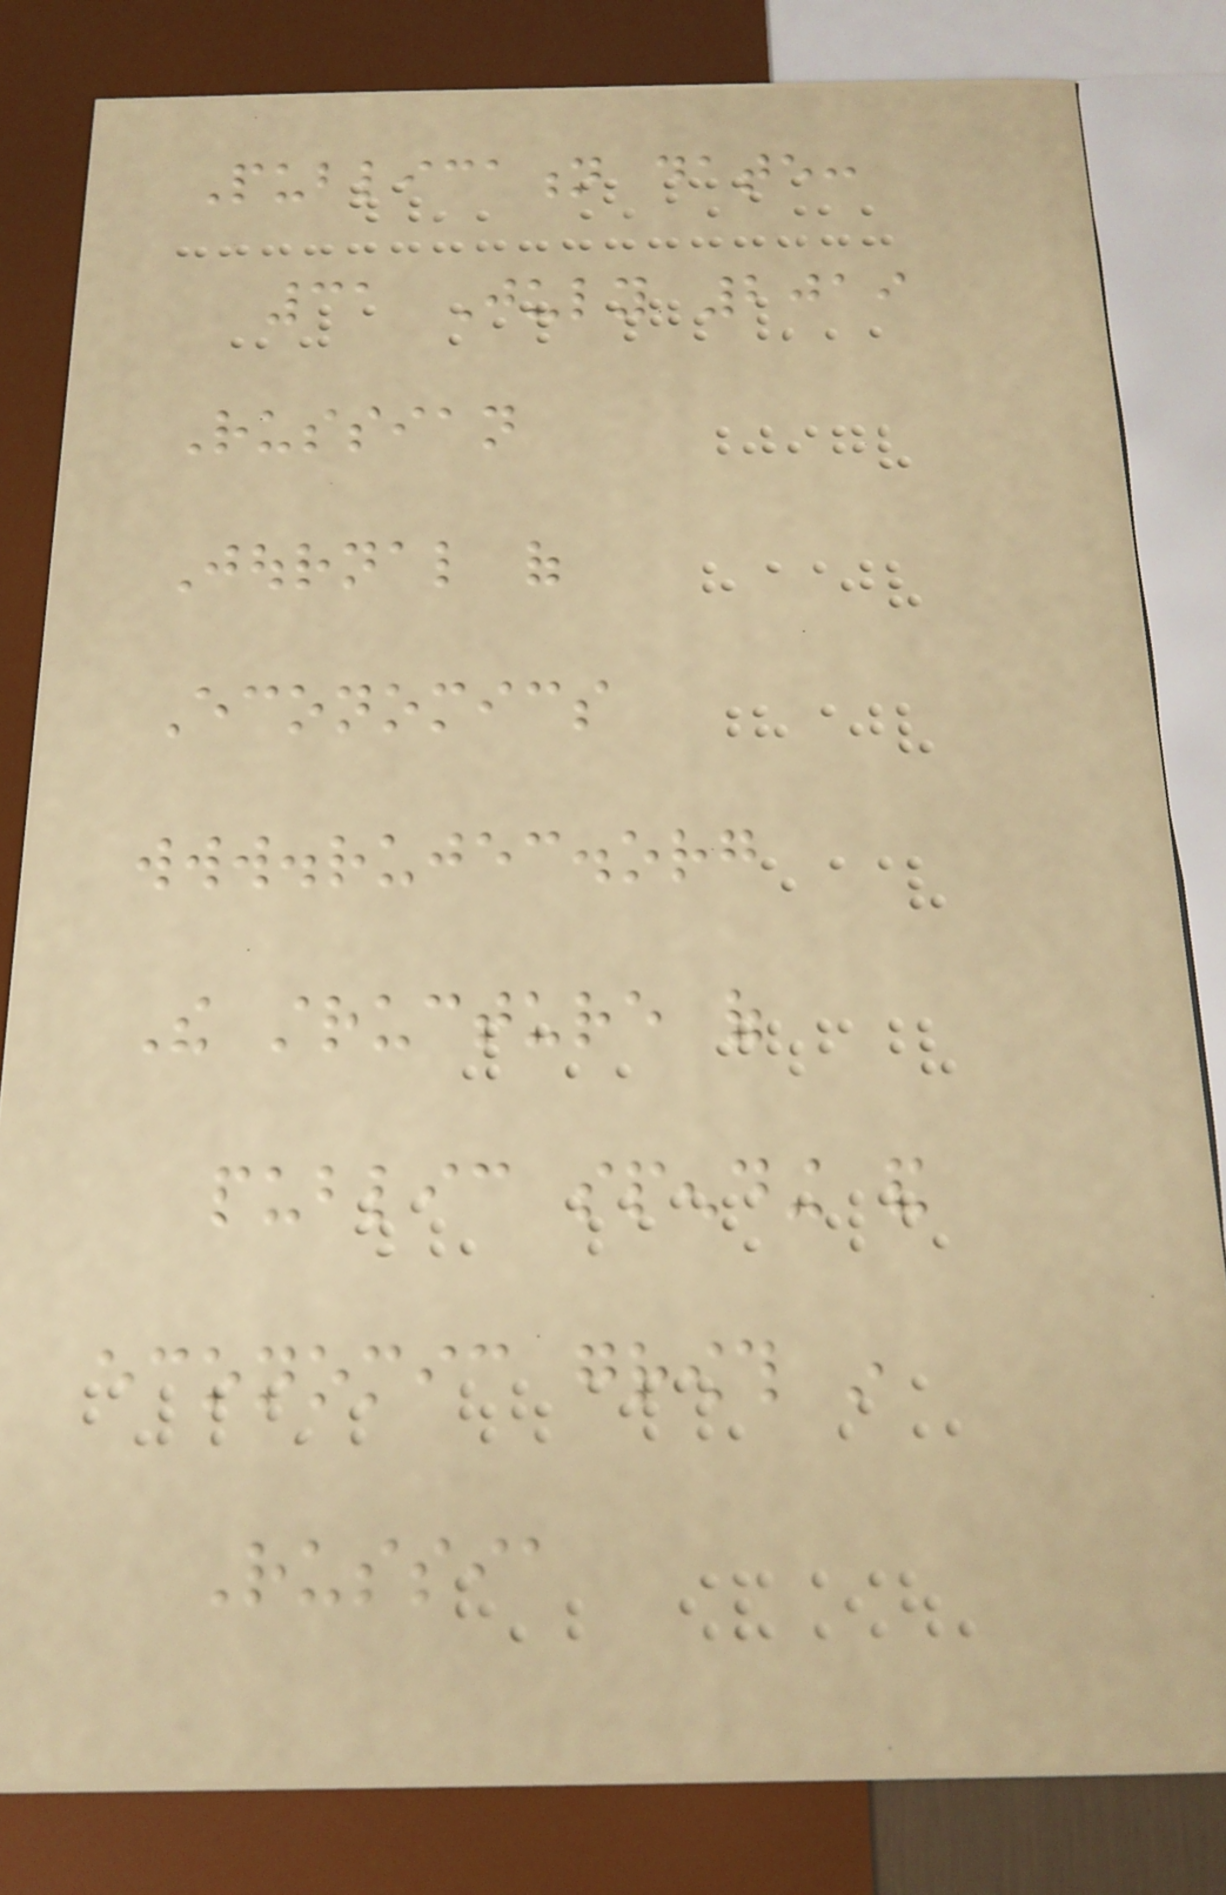Publication date:
31 July 2019
Russian
Journal of
Economics
www.rujec.org
The structure of
public spending and
economic growth in
Russia
